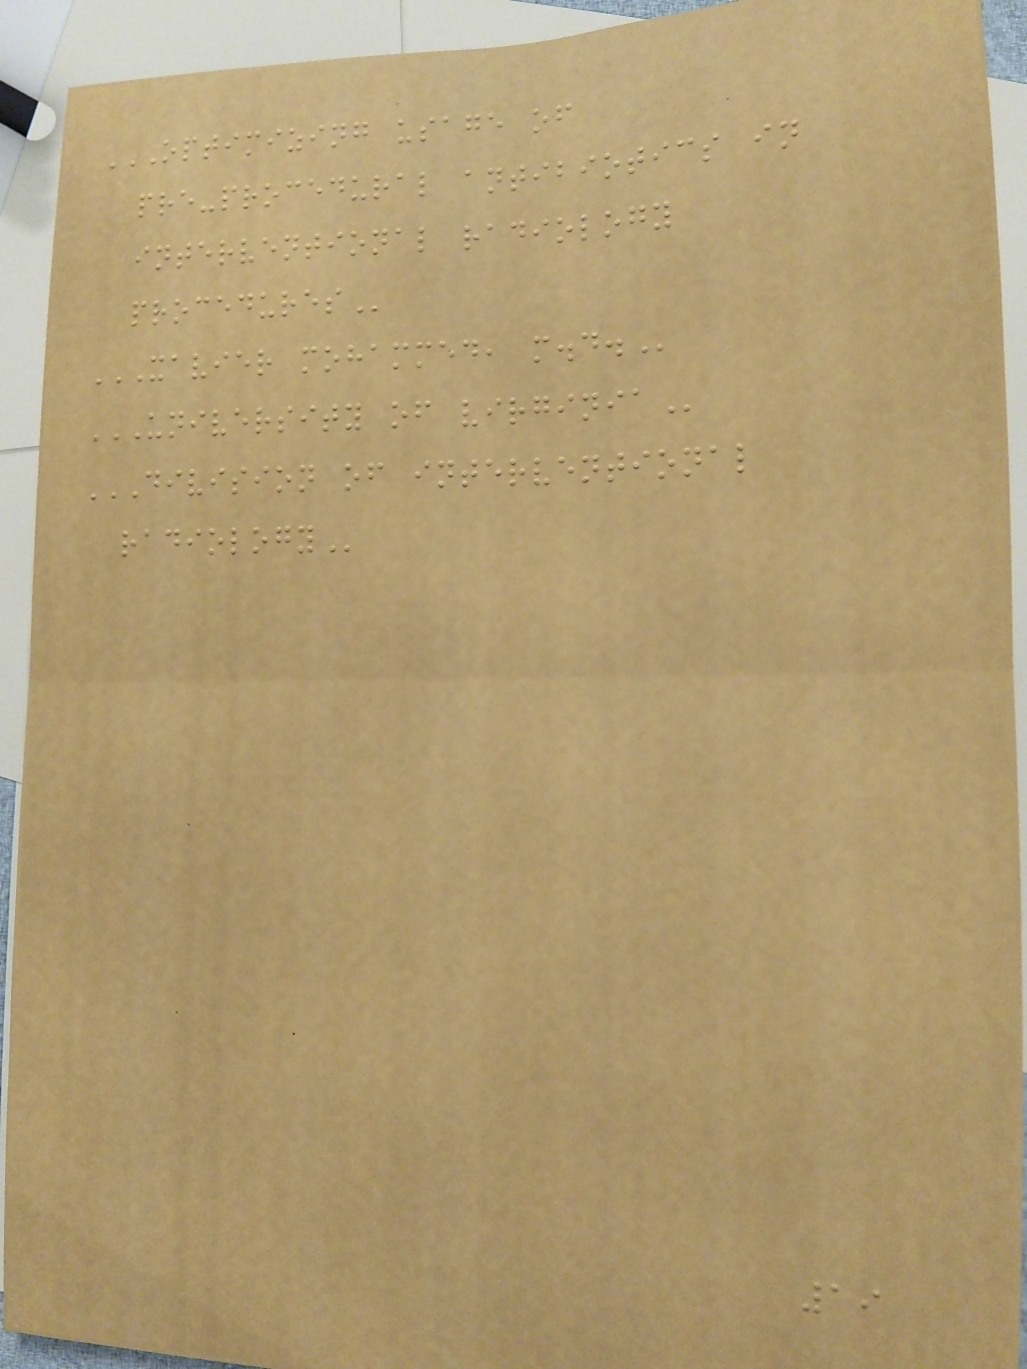OPTIMIZING USAGE OF
PRE-PROCEDURAL ANTIBIOTICS IN
INTERVENTIONAL RADIOLOGY
PROCEDURES
XAVIER MOHAMMED, M.D.
UNIVERSITY OF VIRGINIA
DIVISION OF INTERVENTIONAL
RADIOLOGY
19
